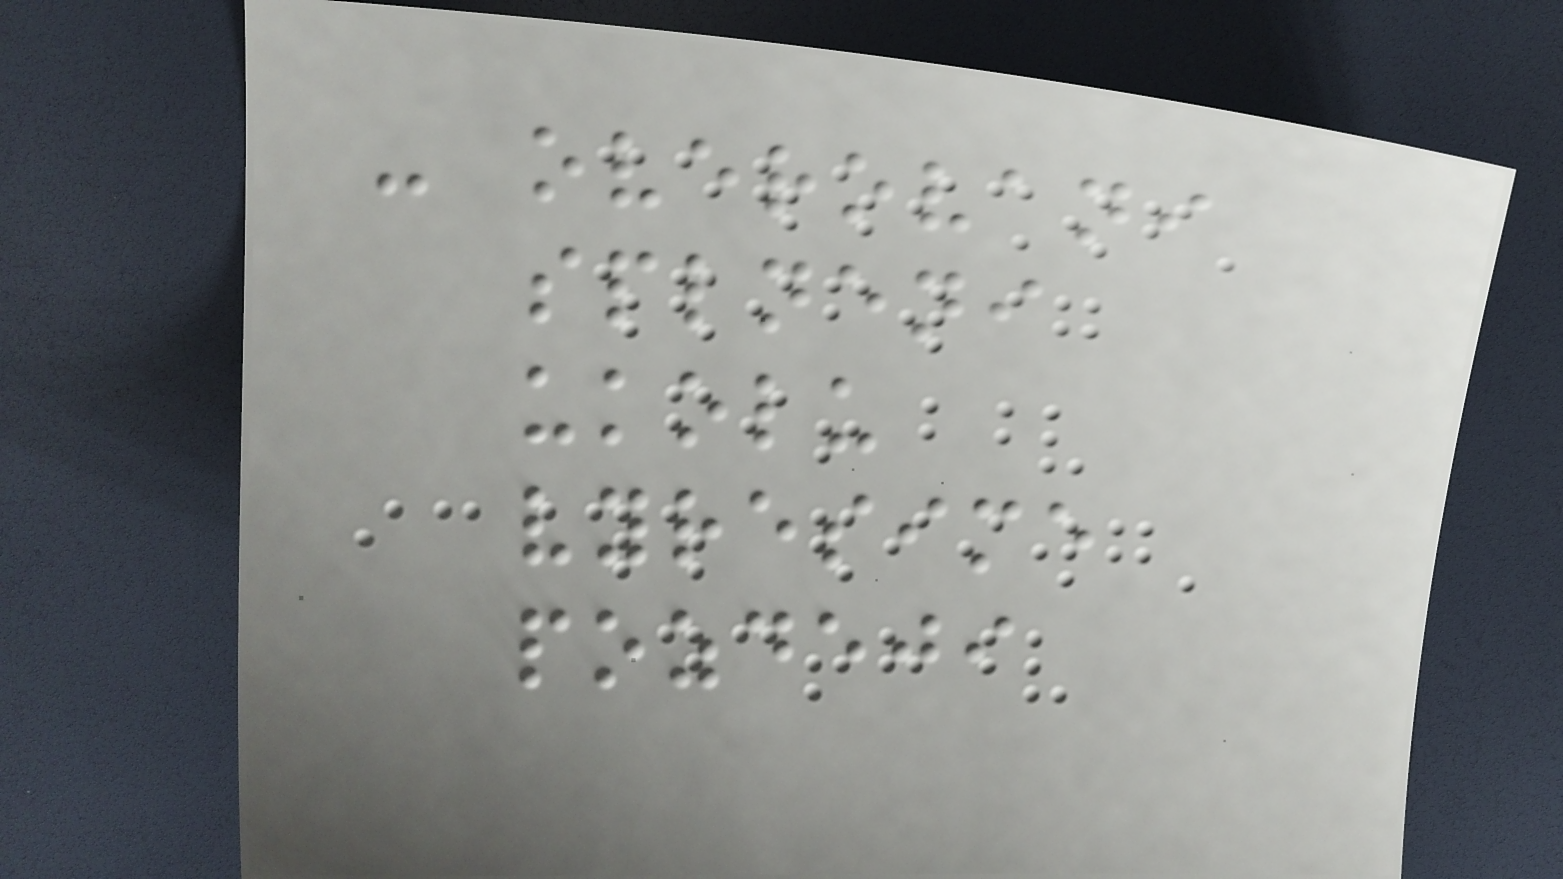- overovani
splneni
ukolu
vyresime
pozdeji
